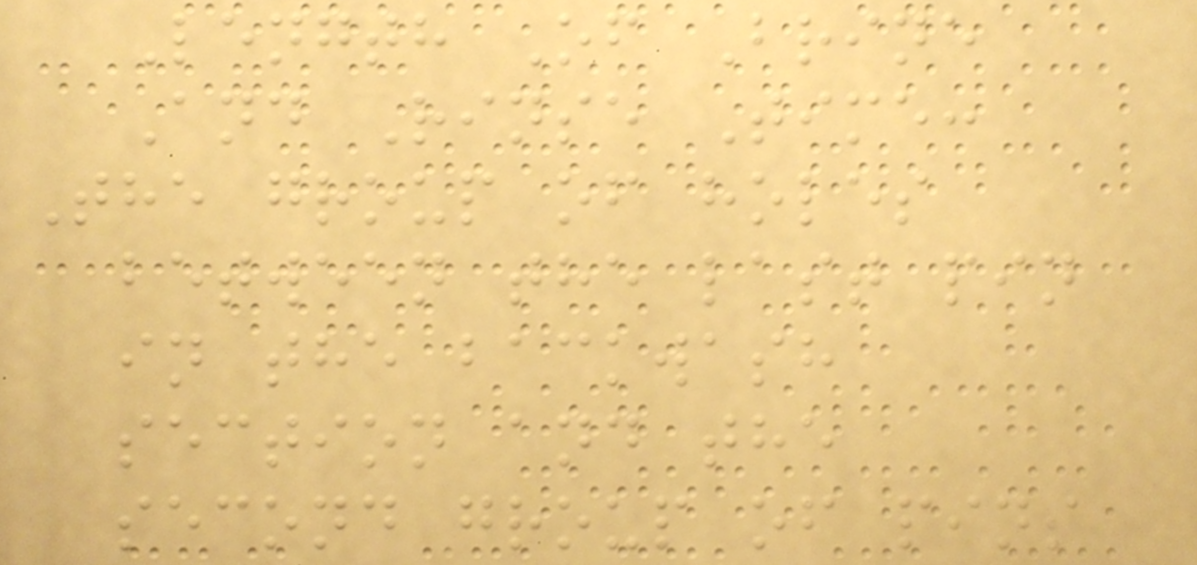Length Of Brine
And Rinse Time:
The group of holes
between the last pin
in the backwash
section and the
second group of pins
